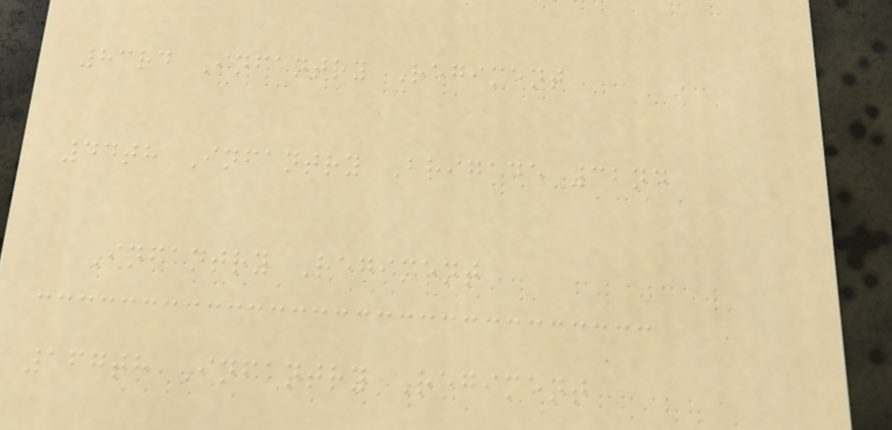83rd Infantry Regiment
44th Infantry Brigade 32nd
Infantry Regiment
167th Infantry Regiment
